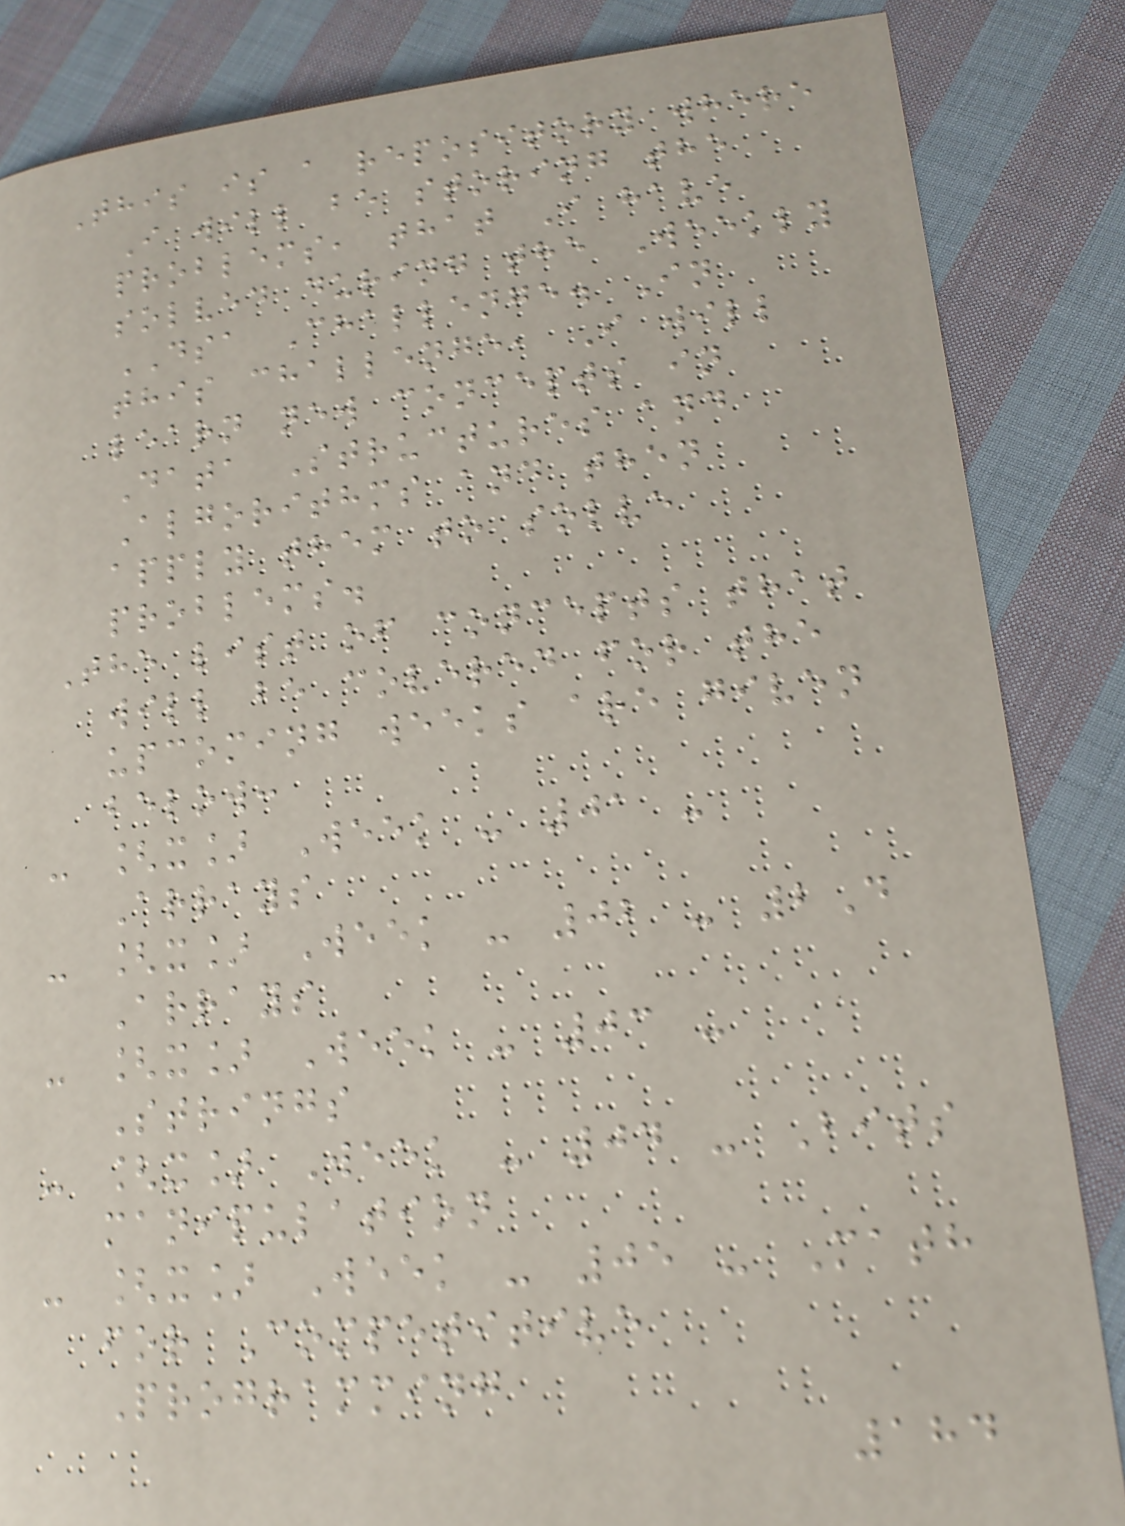This is a repository where
I will be storing the
problems, that I have
solved during the Weekly
DSA Challenge. In
this challenge, I will
learn new concepts in
Data Structures and
Algorithms and then
apply them to solve
problems.
The list of concepts that
will be covered for the
upcoming weeks are given
below:
- [x] Week - 01 -
Arrays
- [x] Week - 02 - 2D
Arrays
- [x] Week - 03 -
Strings
- [x] Week - 04 - Bits
manipulation
- [x] Week - 05 - Math
for Competitive
Programming
184
